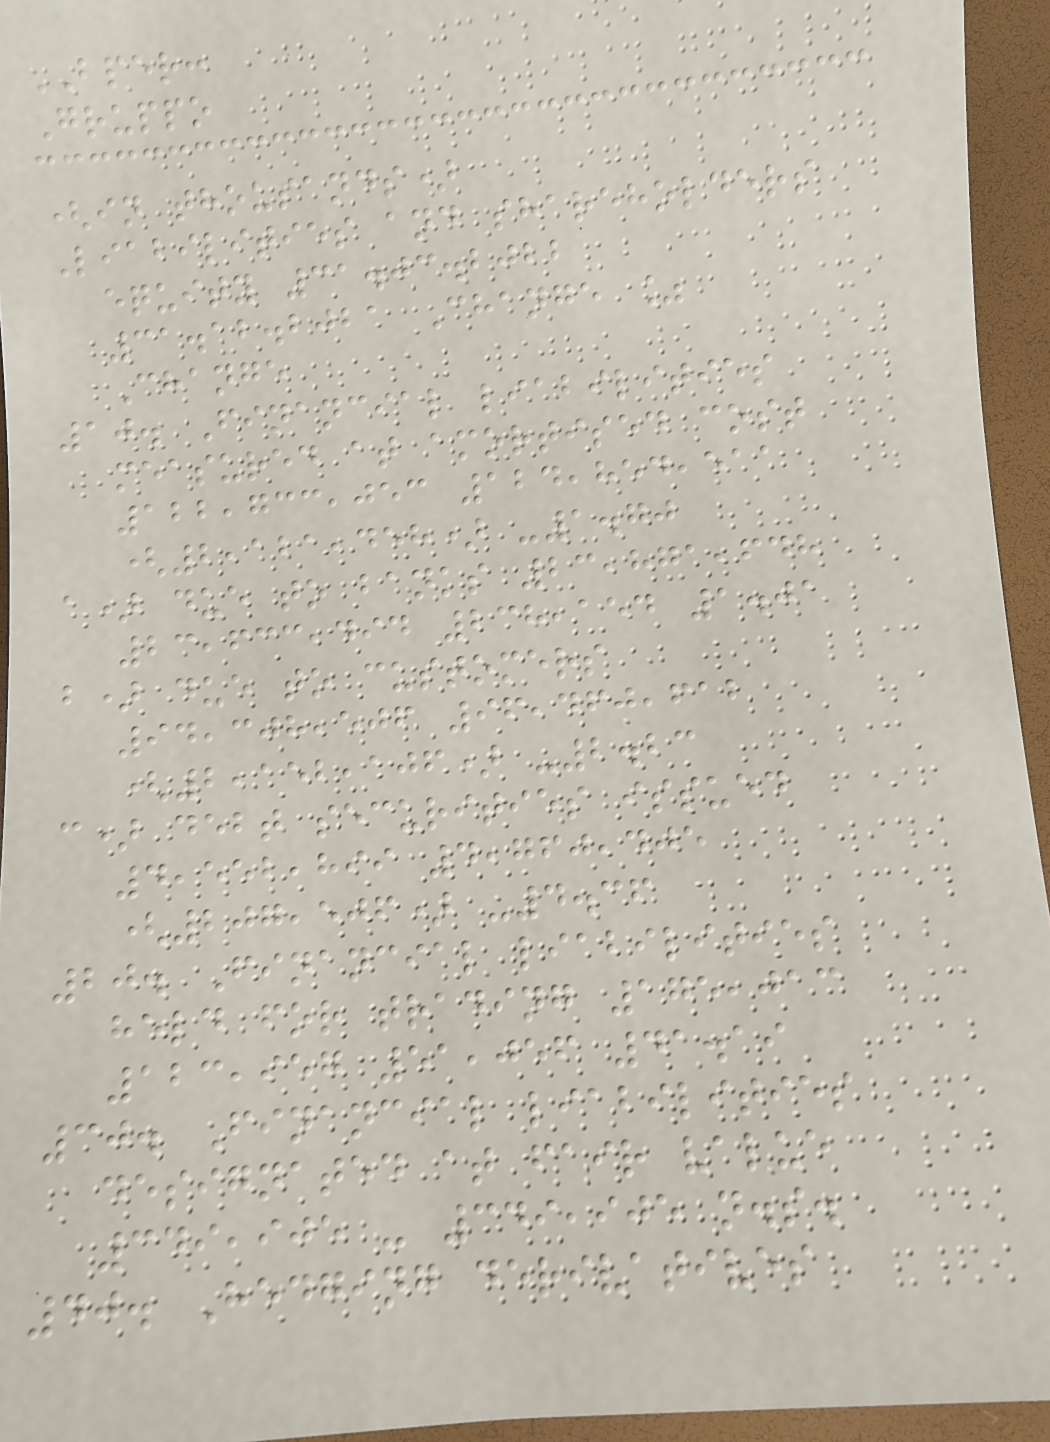BPER:
Gruppo
(in thousands)
Liabilities and shareholders
equity 31.03.2022
31.12.2021 Change %
Change
10. Financial liabilities
measured at amortised cost
122,733,053 124,854,511
(2,121,458) -1.70
a) due to banks 23,871,648
23,633,494 238,154 1.01
b) due to customers
94,308,506 96,460,612
(2,152,106) -2.23
c) debt securities issued
4,552,899 4,760,405
(207,506) -4.36
20. Financial liabilities
held for trading 175,013
123,957 51,056 41.19
30. Financial liabilities
designated at fair value
349,905 - 349,905 n.s.
40. Hedging derivatives
